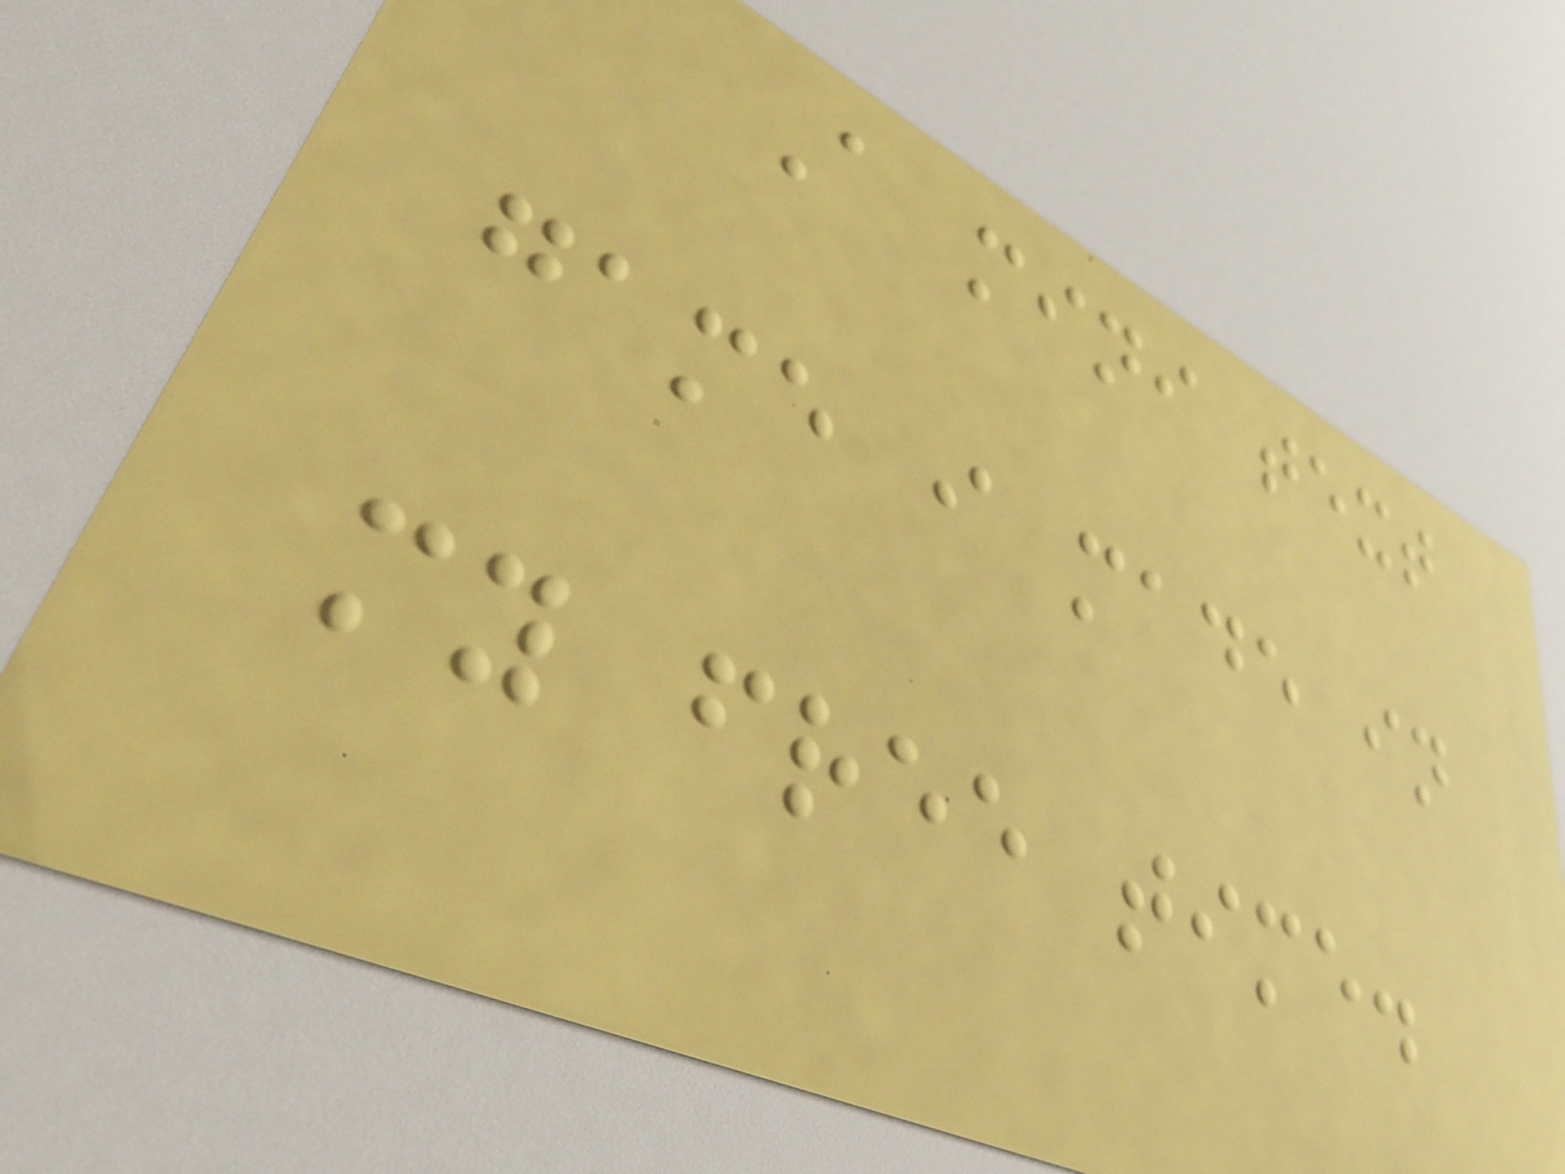A mini text
game i made in
my free time.
